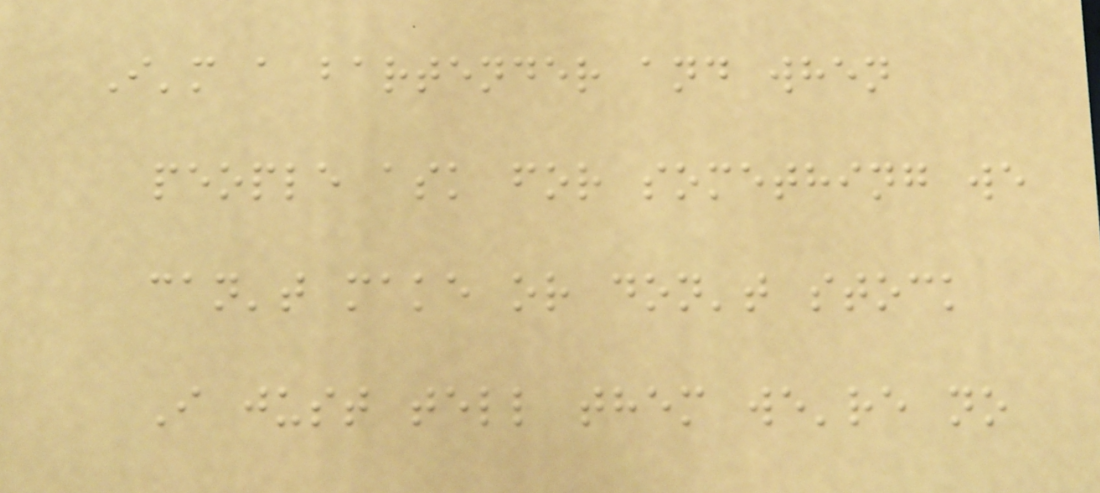I'm a bartender and when
people ask for something we
can't make or don't stock
I just tell them we're no
